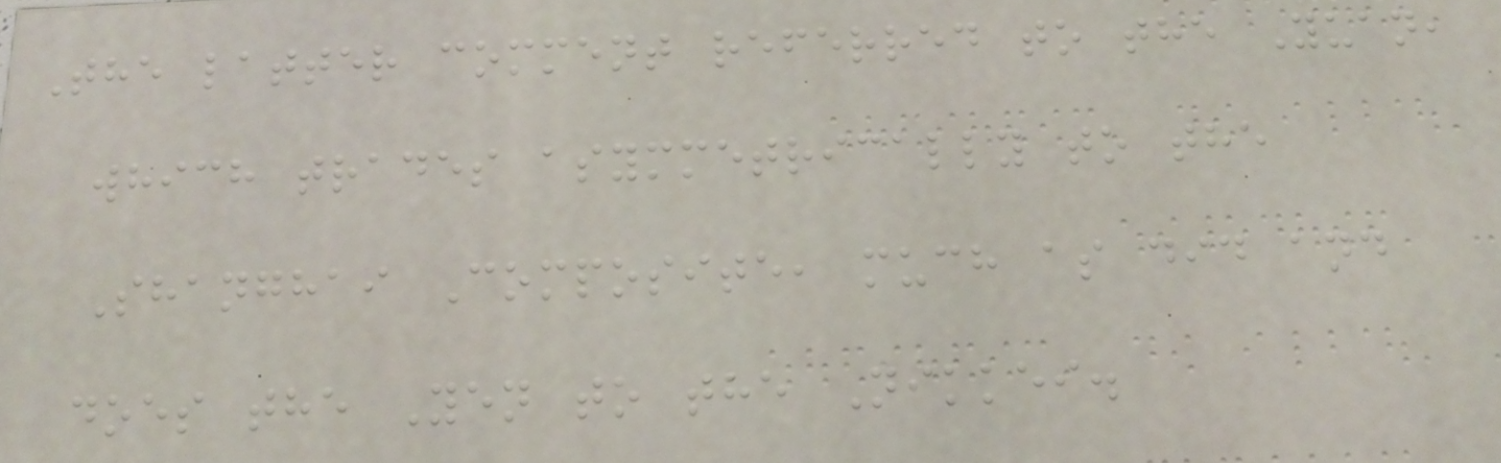The latter comment referred to the Yuan,
which trades asymmetrically to the
Shanghai Composite, much as did and
does the Yen to the Nikkei.
